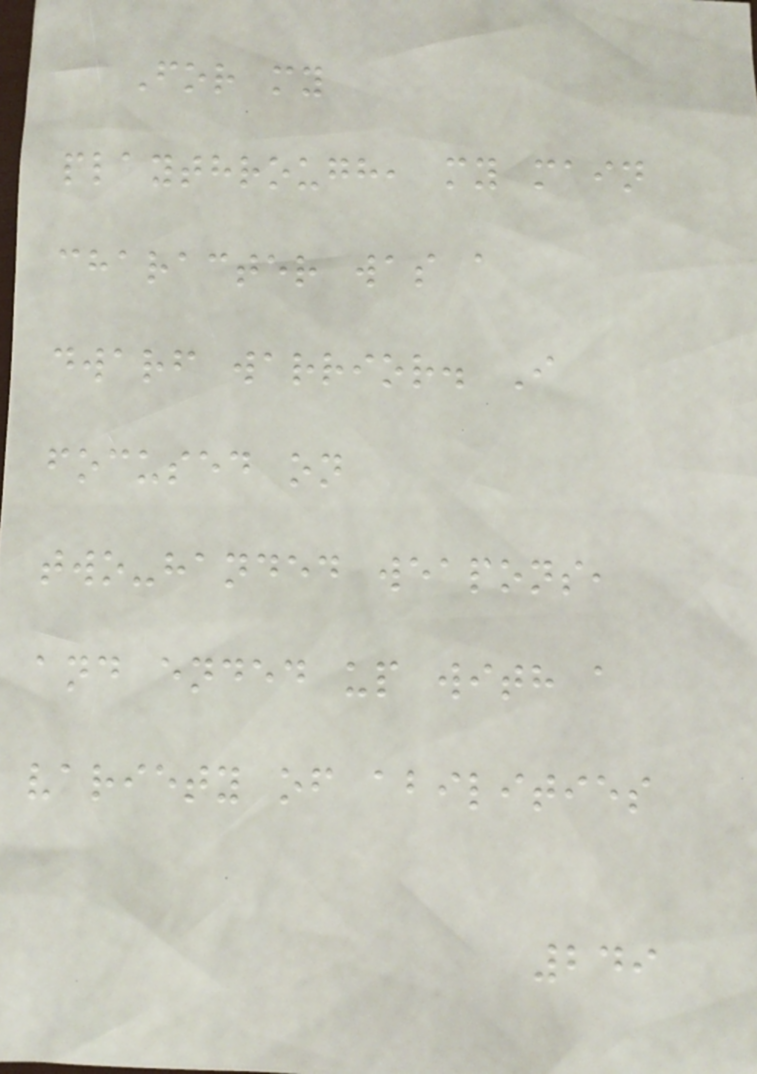For my
playthrough, my main
character was a
dwarf warrior. I
focused on
two-handed weapons,
and ended up with a
variety of abilities
249
